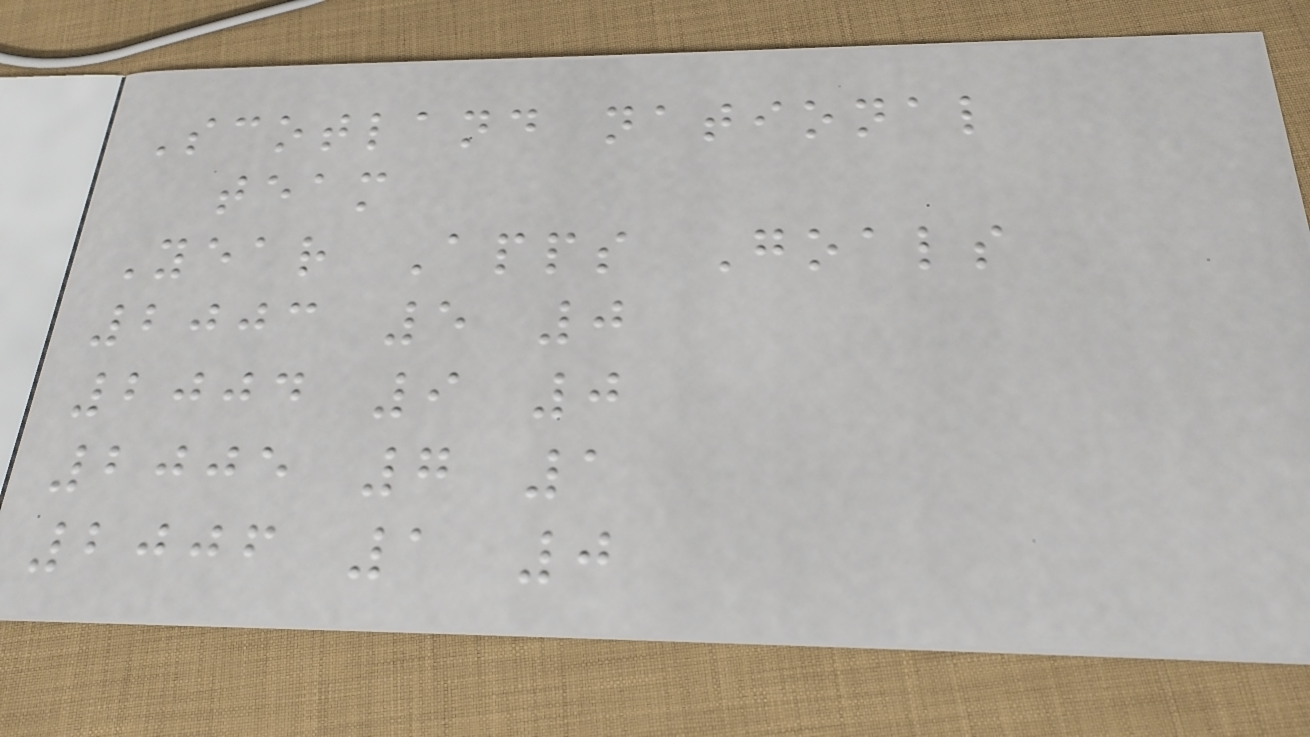Scotland national
team
Year Apps Goals
2003 5 0
2004 9 0
2005 7 1
2006 1 0
